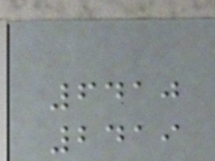6410
2419
